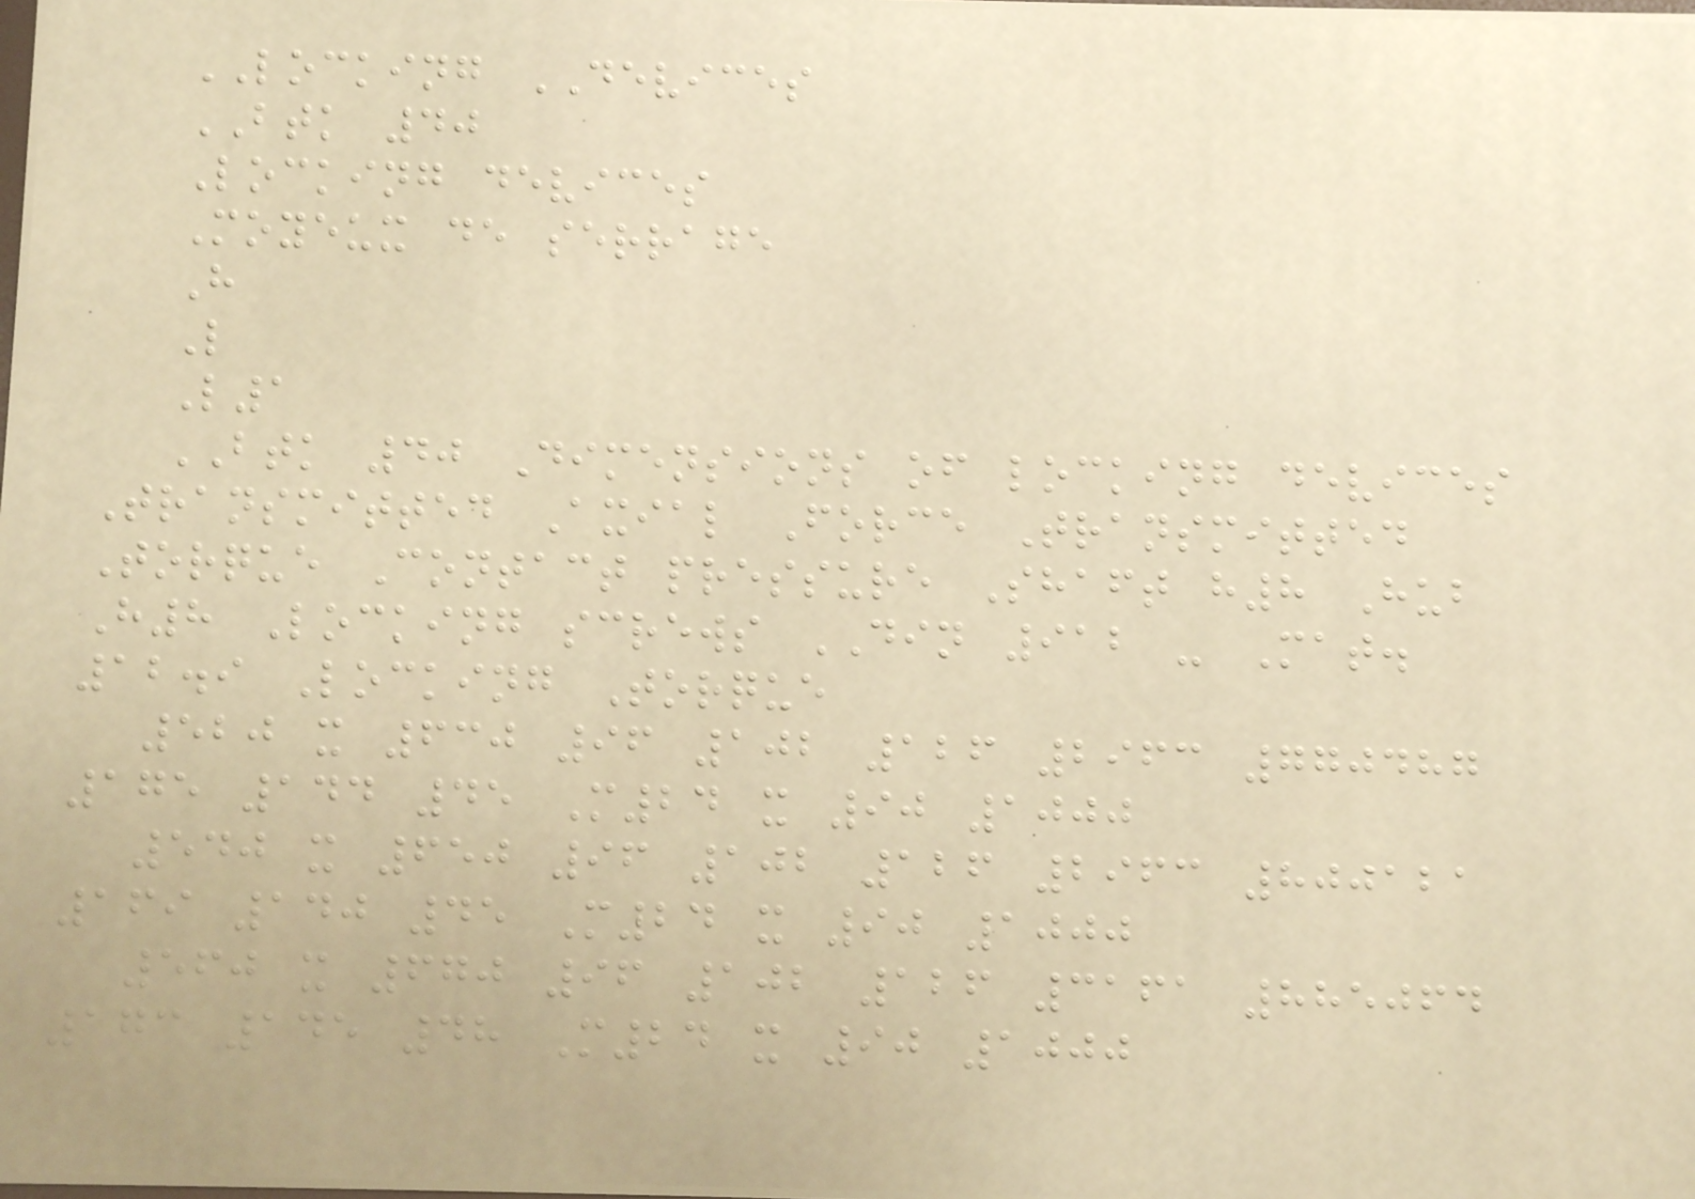LOCKING DEVICES
BTK 40
Locking devices
Moyeux de serrage
H
L
L1
BTK 40 Dimensions of locking devices
Transmitted Axial Force Transmitted
Torque Contact pressure Shaft h8 Hub
H8 Locking screws DIN 912 - Mat.
12.9 Locking Torque
520 x 630 96 102 126 2963 770487
175 144 45 M24 x 90 1000
540 x 650 96 102 126 2963 800121
169 140 45 M24 x 90 1000
560 x 670 96 102 126 3161 885064
173 145 48 M24 x 90 1000
